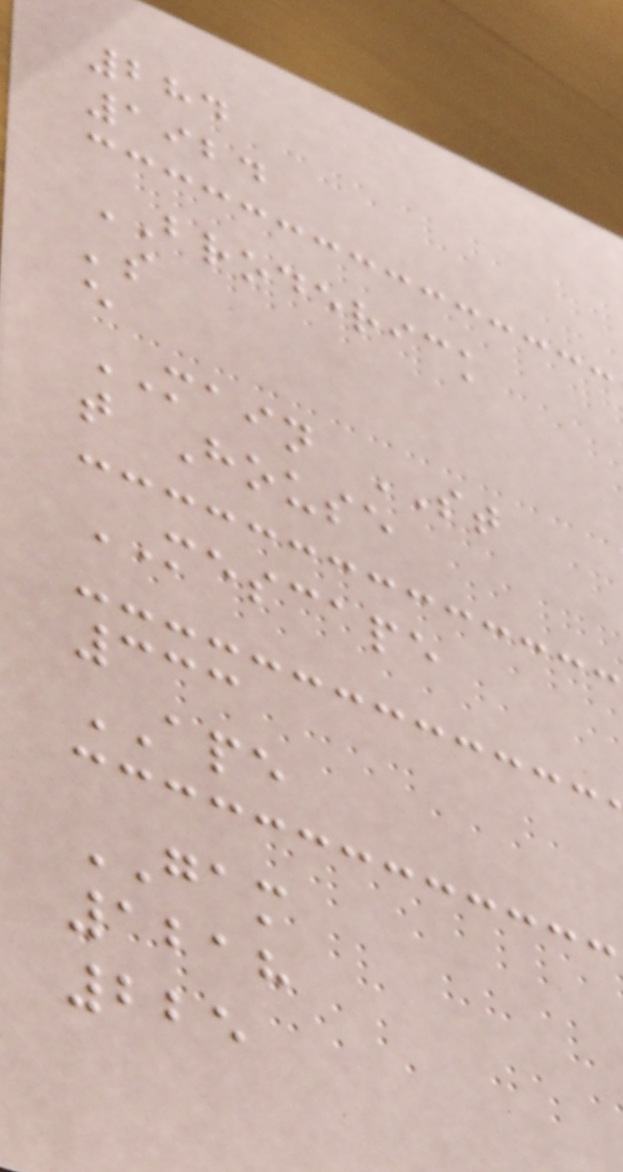284
1924
BRODERICK
's
e
MAIN ST
t House
MESCAPE
333
APE
GAM
1218
225
